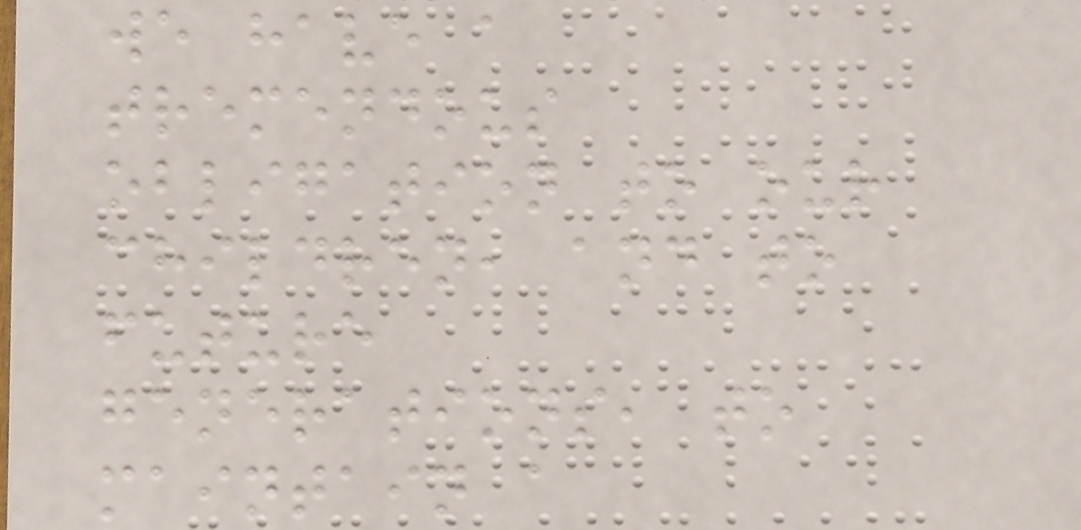we have a
tremendous
obligation to our
children, and to
future
generations, to
maintain a
